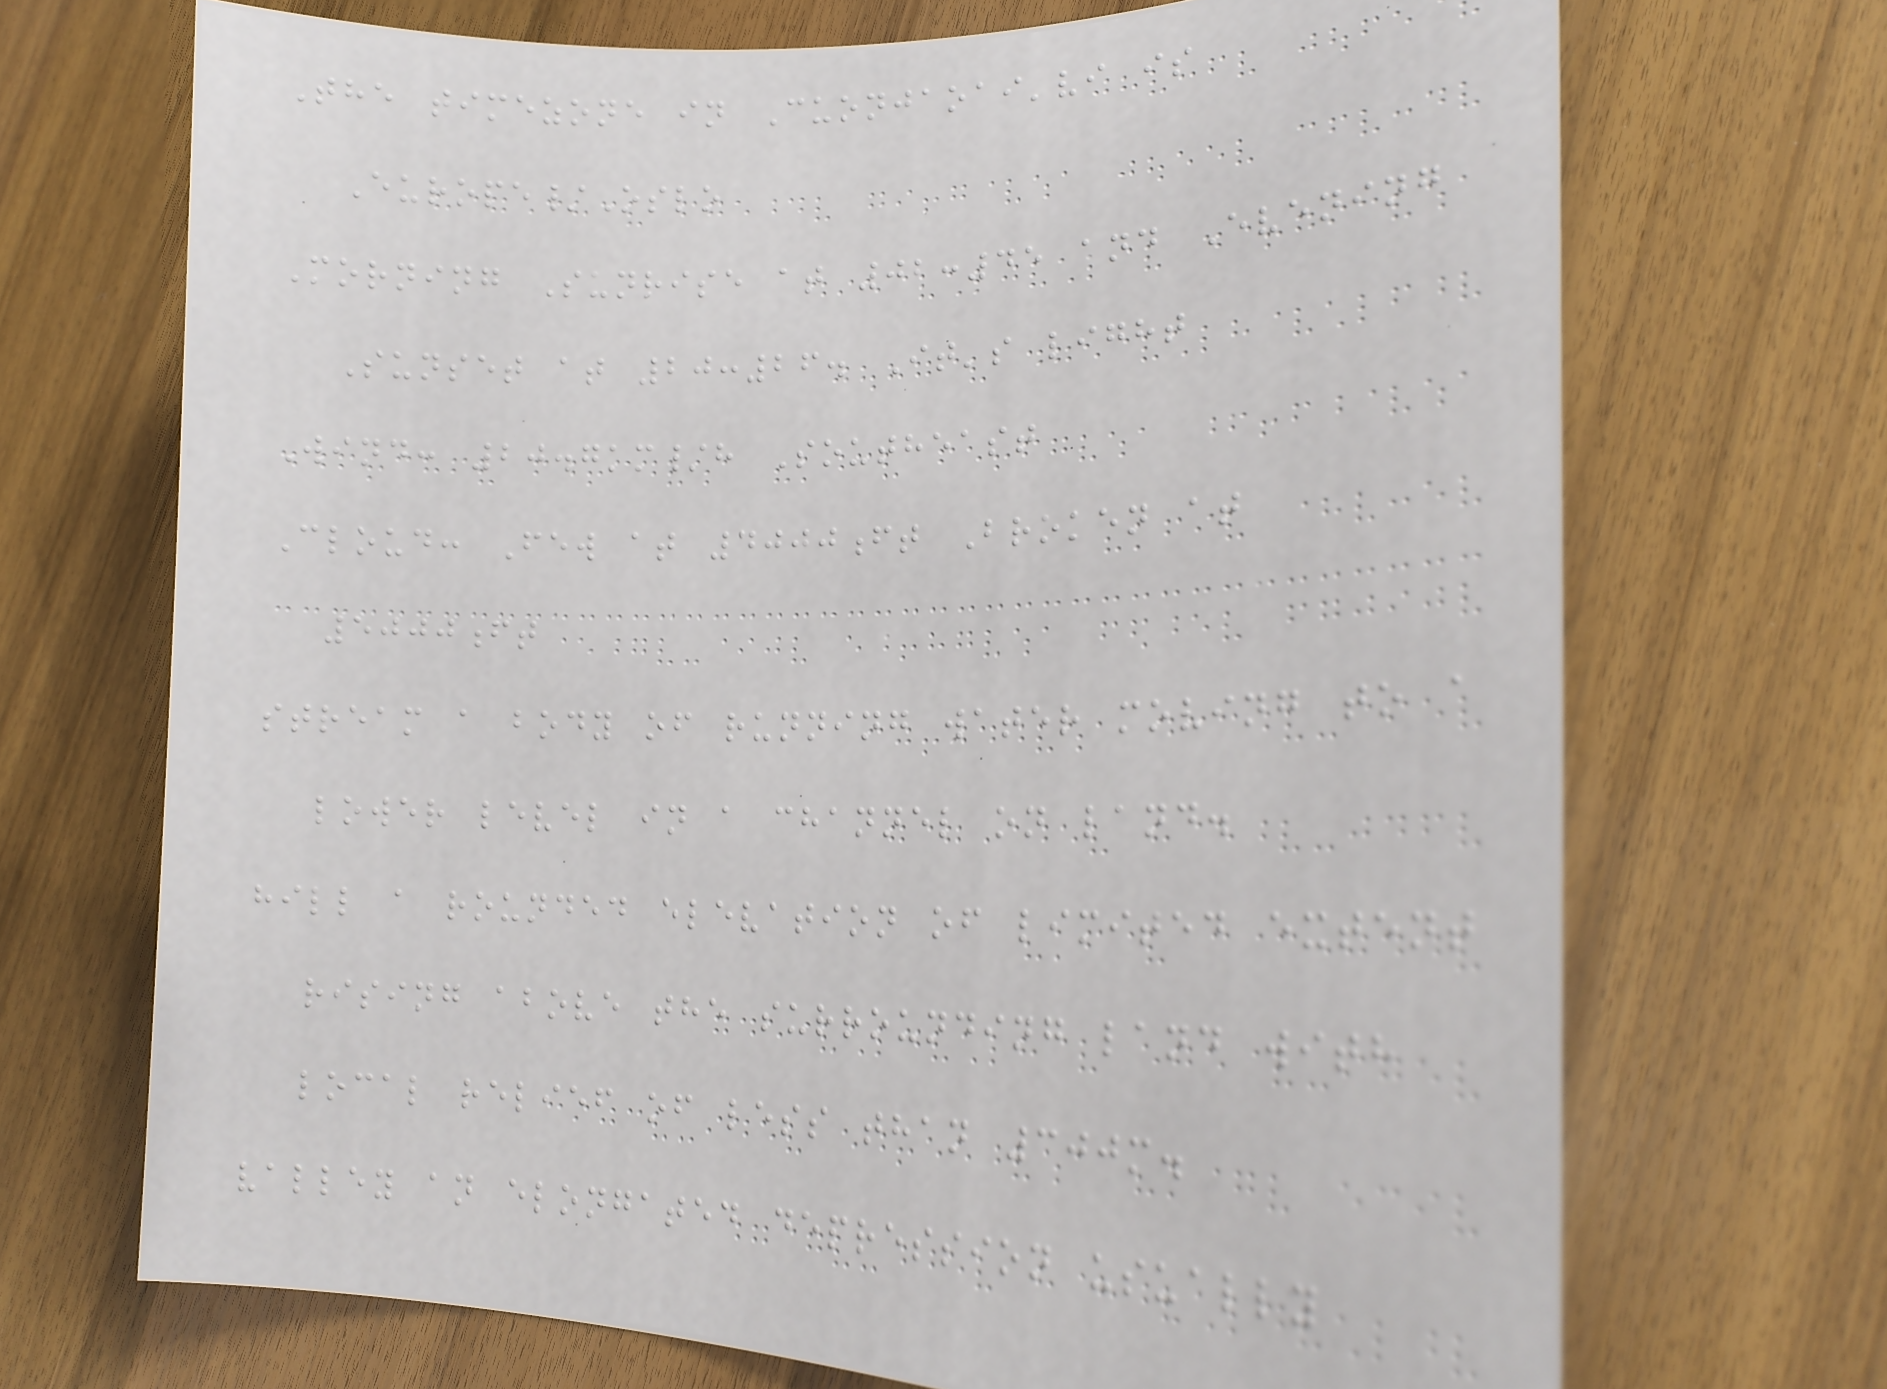The timezone in Cuonjaoai'vi is
Europe/Oslo
Morning Sunrise at 02:45 and Evening
Sunset at 20:26. It's light
Wind: 20.7km/h Southeast
Cloud: Few at 4000ft Broken at
5000ft
stream a body of running water moving to a
lower level in a channel on land.
hill a rounded elevation of limited extent
rising above the surrounding land with
local relief of less than 300m.
valley an elongated depression usually
